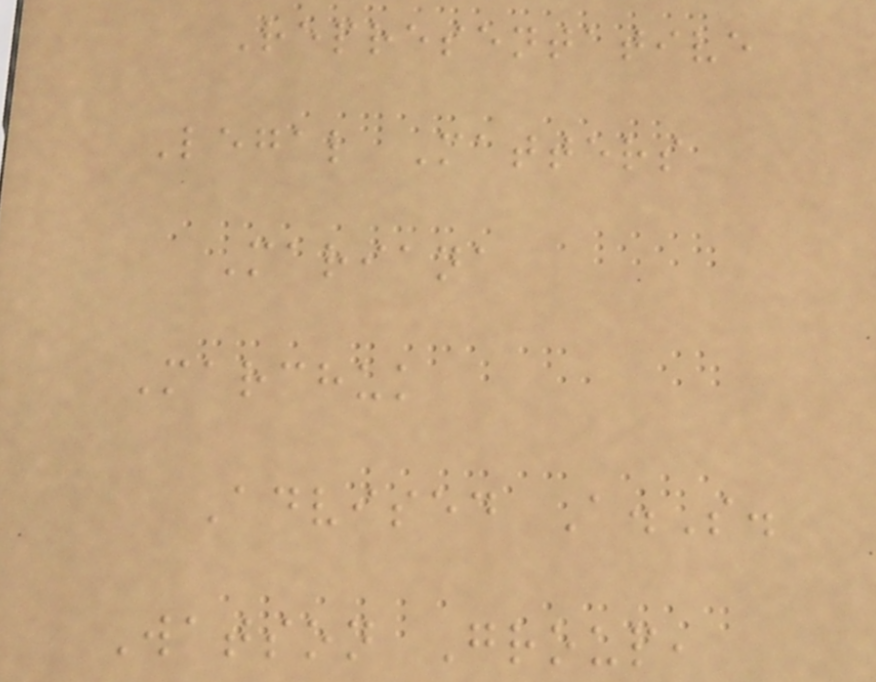Representative
Legal Matters
Mariana
Marchuk
Advised A.S.
Watson Group,
